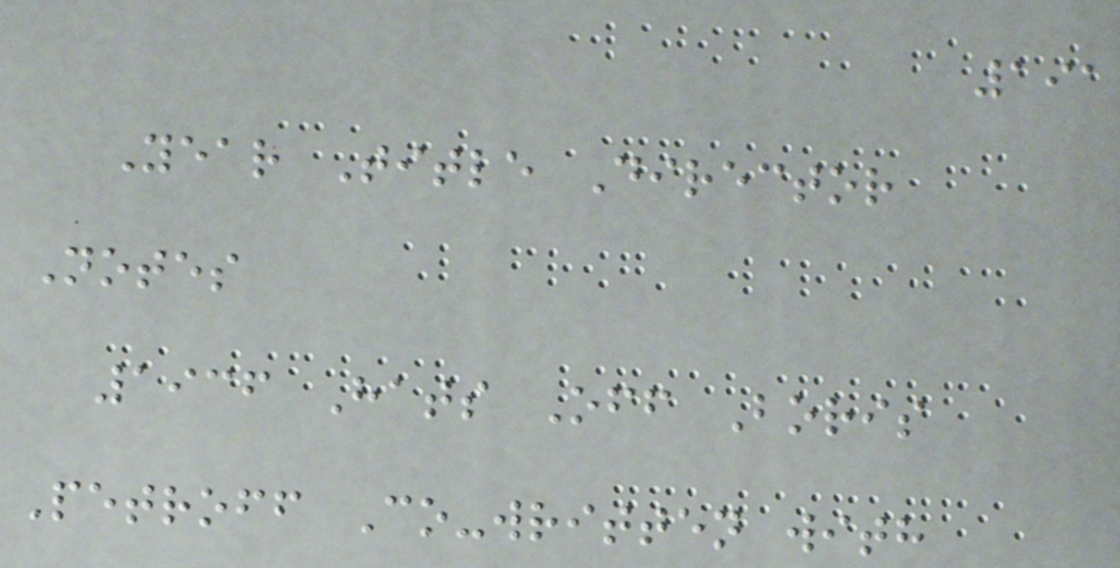191
Year Title Director
Notes
1936 Hats Off Boris
Petroff Co-written with
